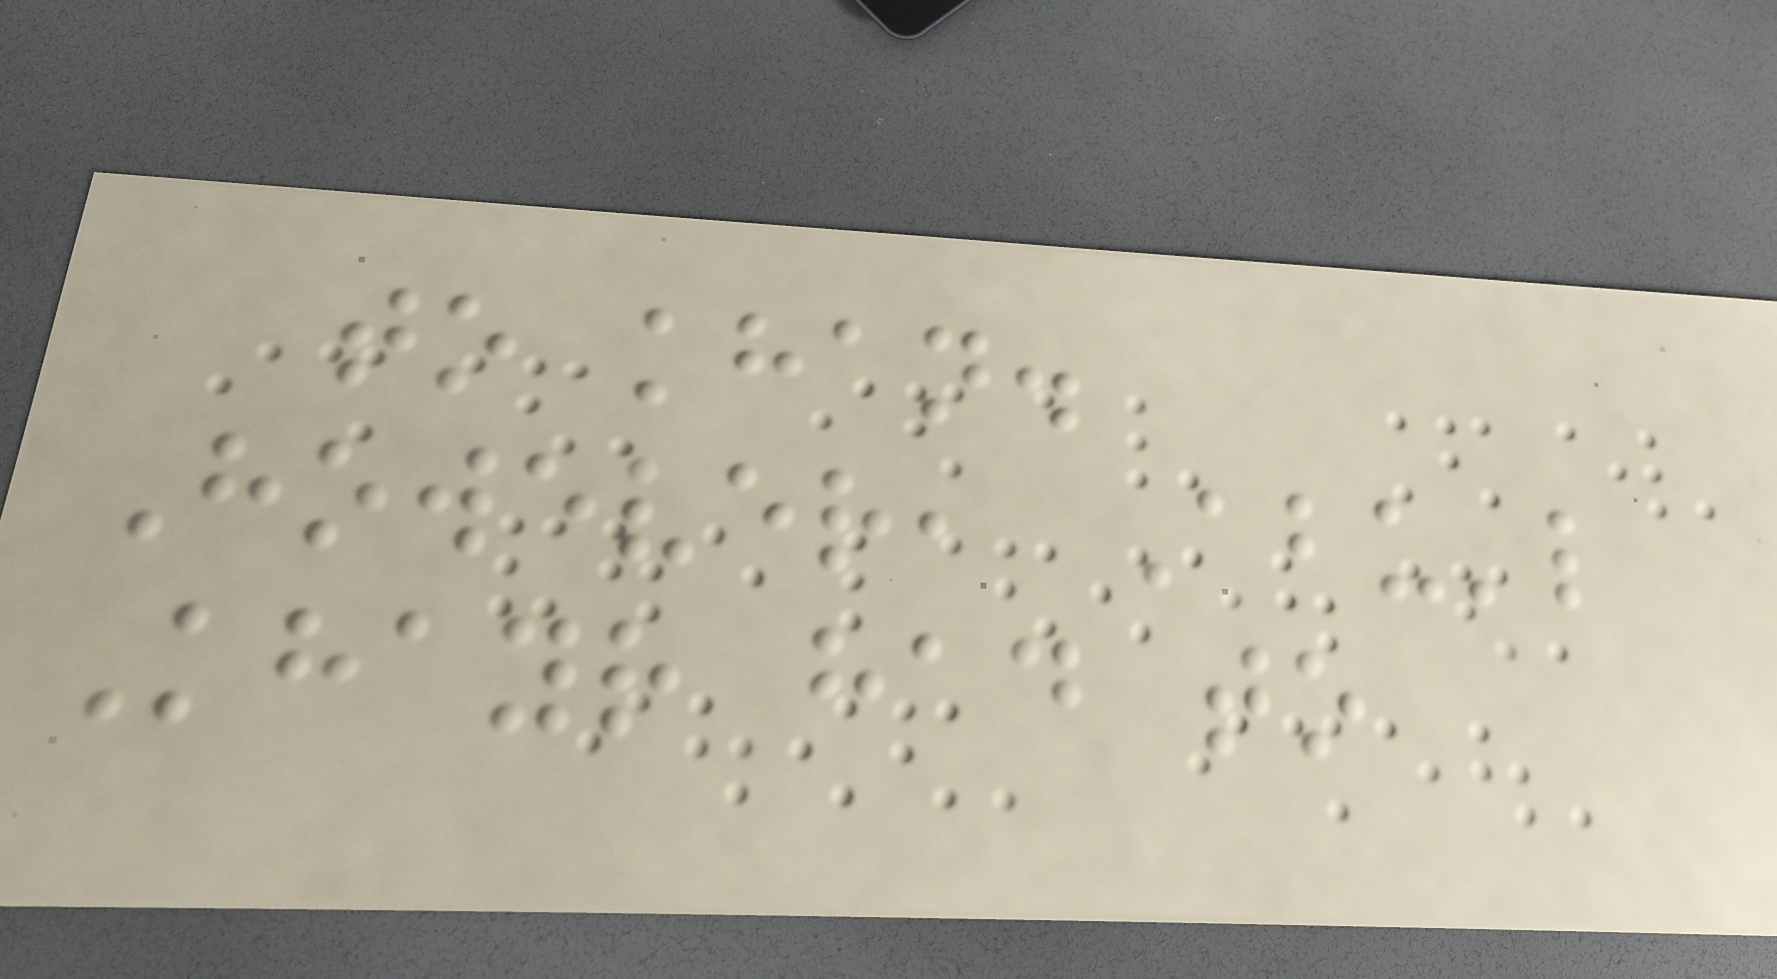to khan.
However, Abu'l
Khayr had to
